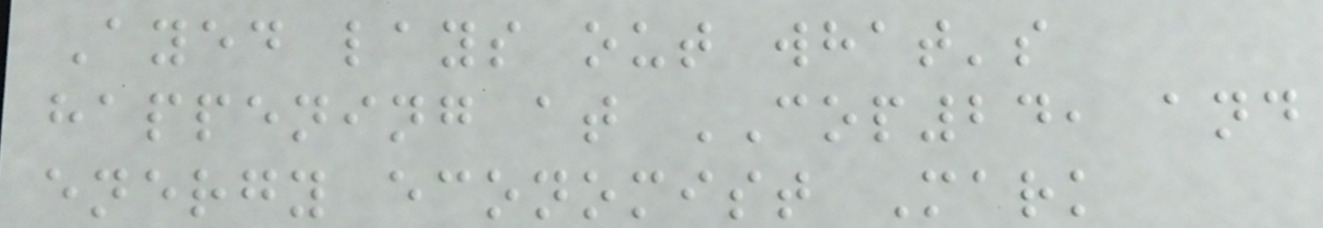Ayed lays out what's
happening at COP24, and
energy economist Mark
